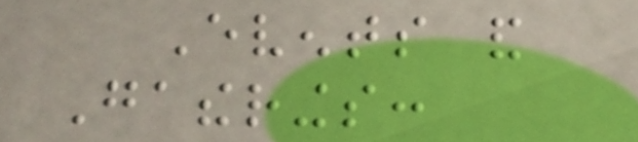Events and
Gatherings:
